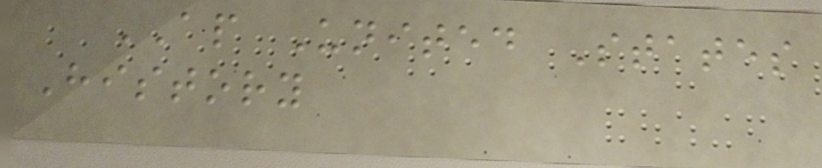AP United States
History
